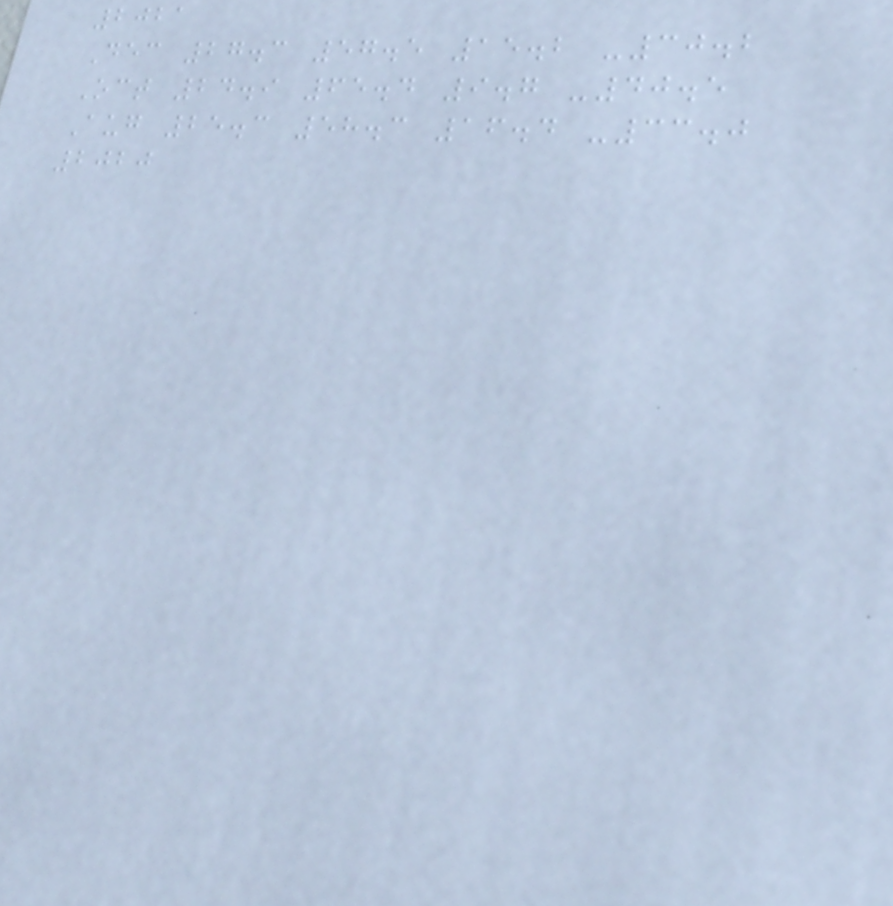2021
Dec 27.3 57.5 15.2 -30.2
Oct 24.9 65.4 9.7 -40.5
Aug 25.3 58.3 16.4 -33.0
2020
